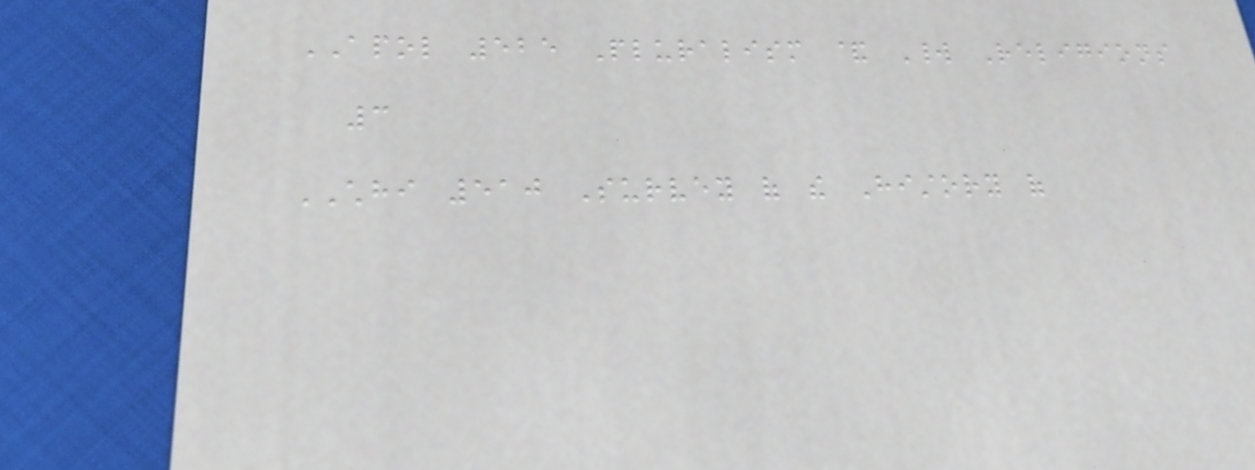APOL 525 Pluralism & World Religions
3
CHHI 510 Survey of the History of
